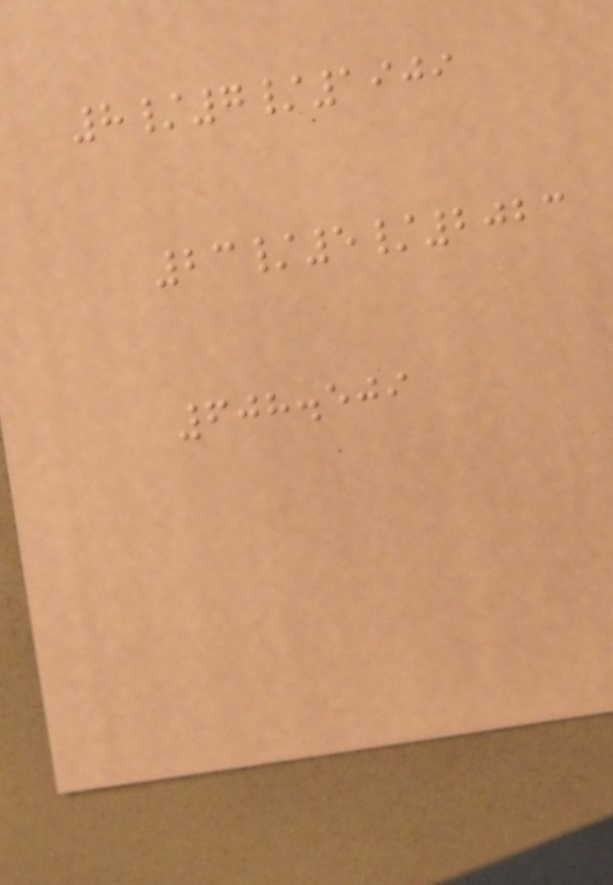8/7/1909
23/5/2023
608.509
